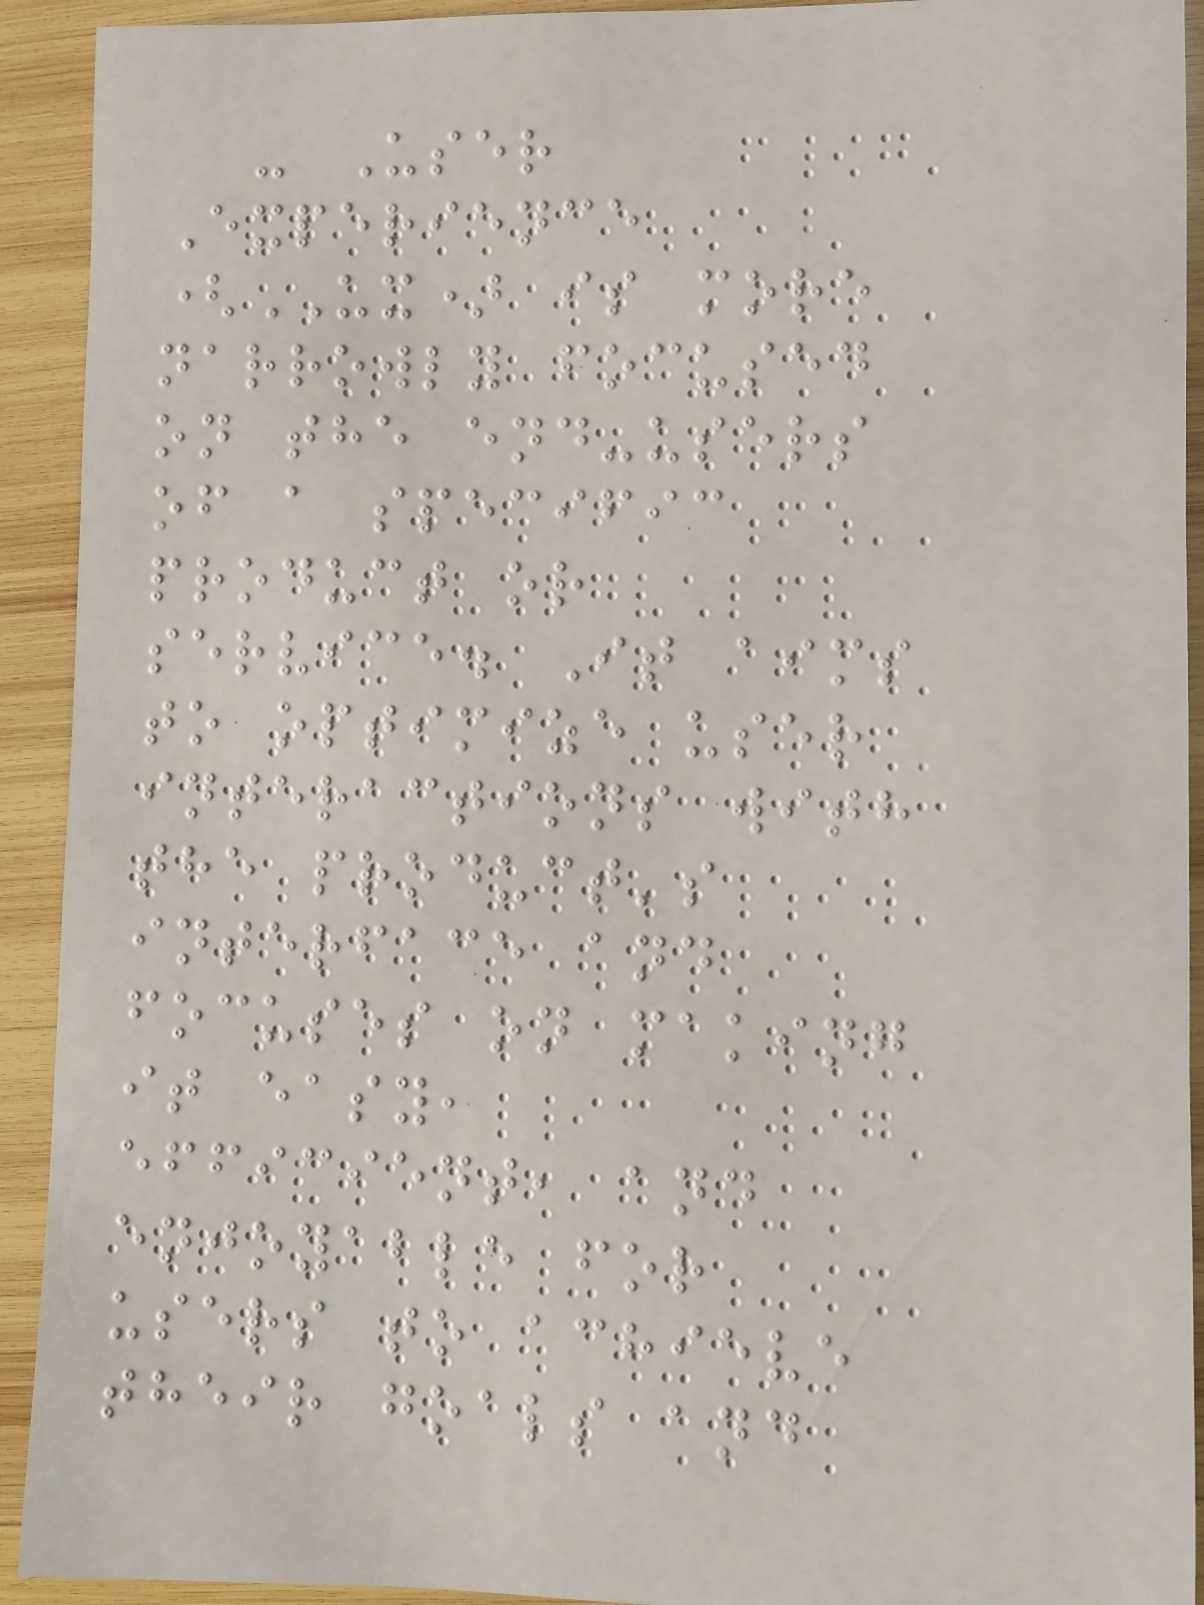- User
Experience
(UX) is more
narrowly focused
on the end-users
of a specific
product or
service. It aims
to optimize user
interactions with
the product's
interface and
focuses on making
it easy,
efficient, and
enjoyable for
users to achieve
their goals and
